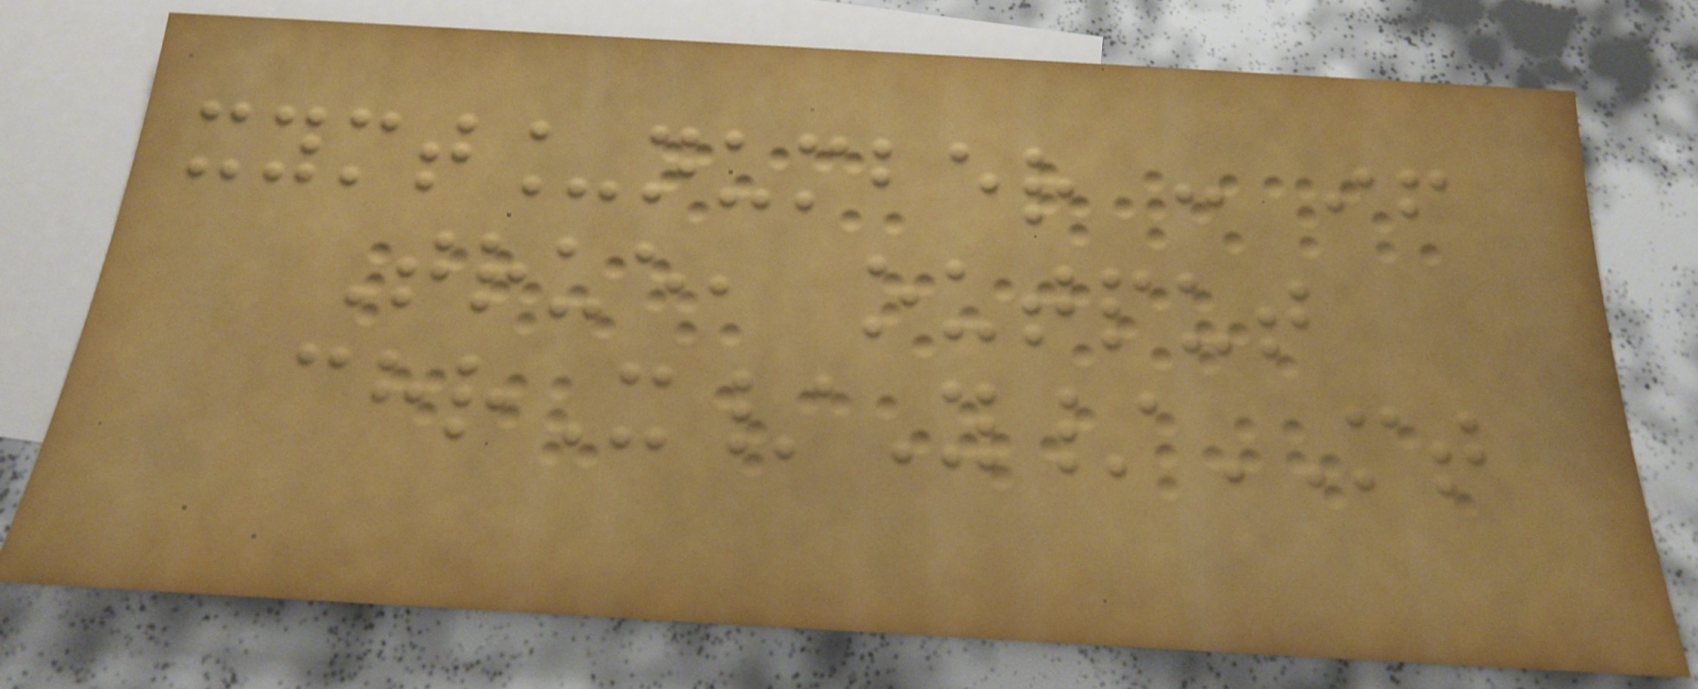xymt_number : if
True, output
chrX/Y/MT
